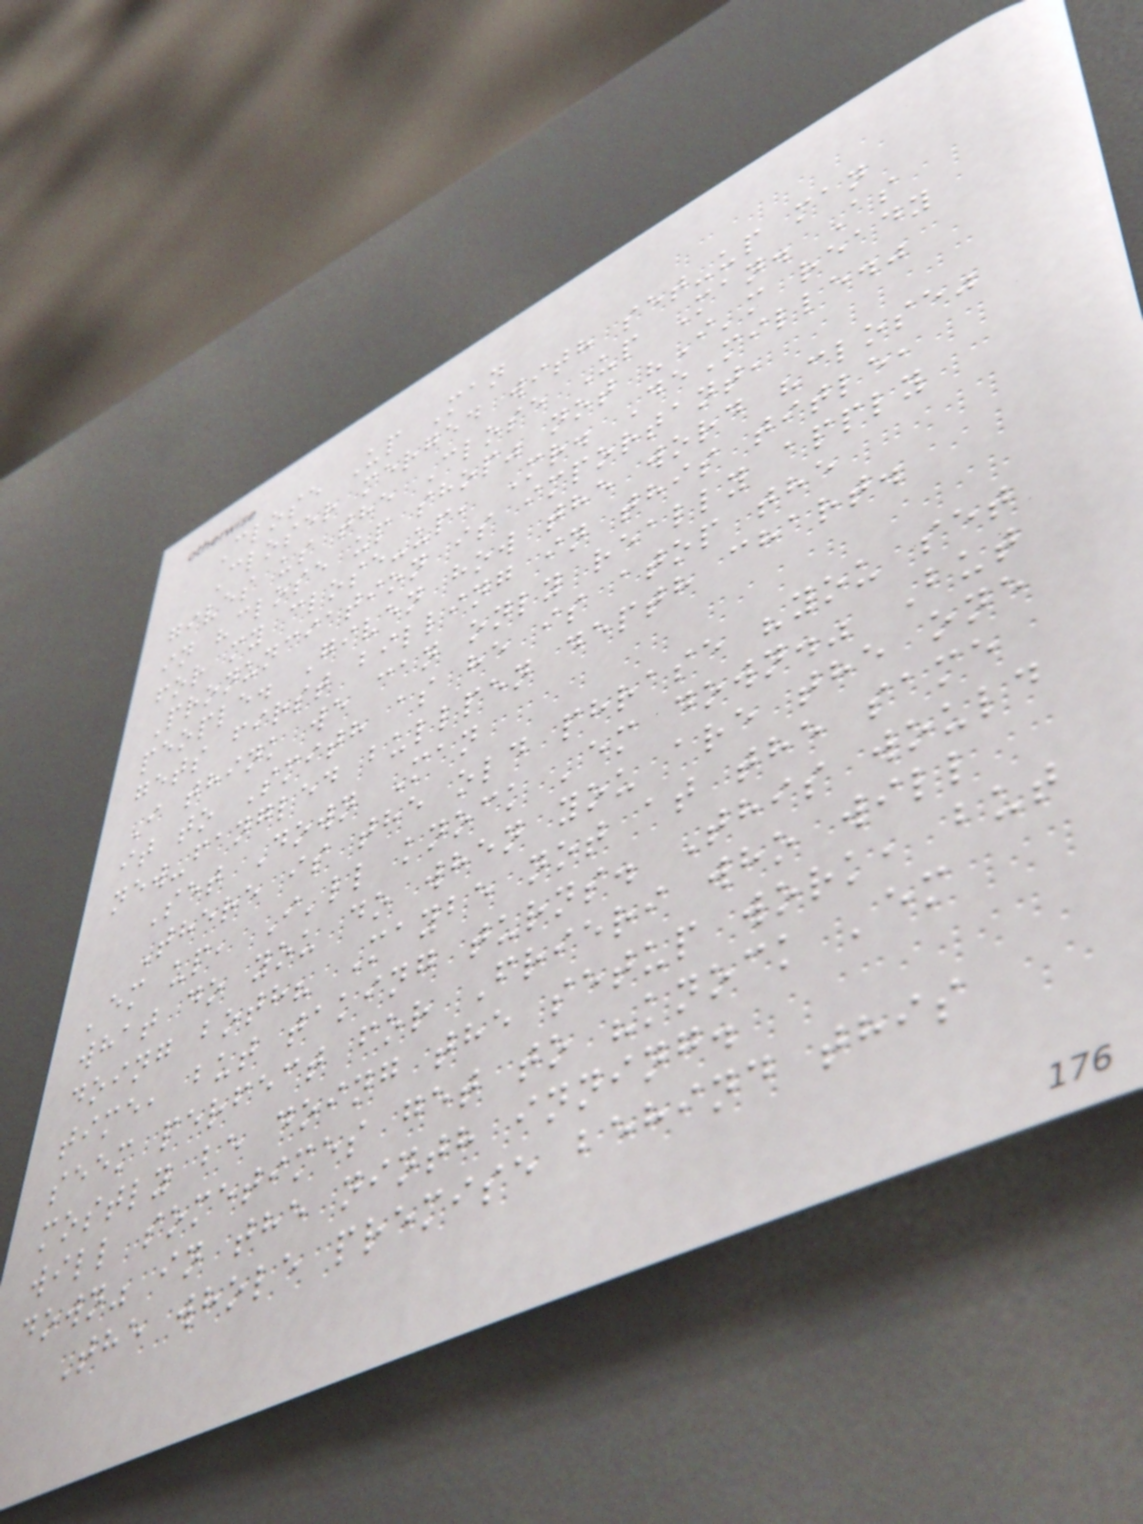Close Up Man
Closer merged with set-up man
gives us the Close Up Man. As
in "close up shop" not "I'm ready
for my close-up, Mr. DeMille."
Pronunciation is important,
people. Given how the word "close"
gets first billing in this title,
I think we can only really apply
it to Smith as he is atop the
new-fangled bullpen depth chart.
Set Down Man
There is the old phrase "you set
'em up, I'll knock 'em down." But
what do you do when you are the one
doing both? Maybe not at the same
time, but taking turns. This would
seem perfect for Frieri who will
mostly be doing the setup work, but
will sometimes get to "knock 'em
down" in the ninth inning.
The whole premise behind this
